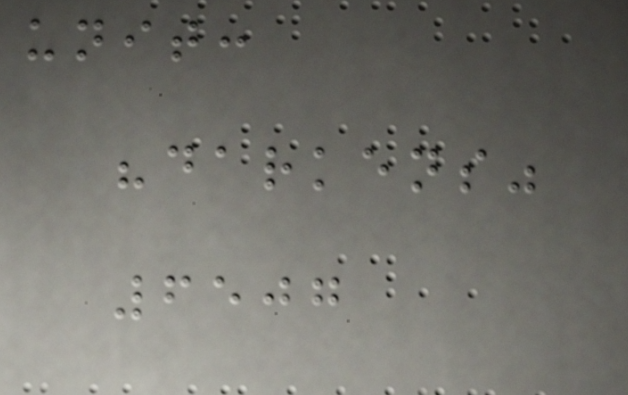unit:
"darkens"
6507
